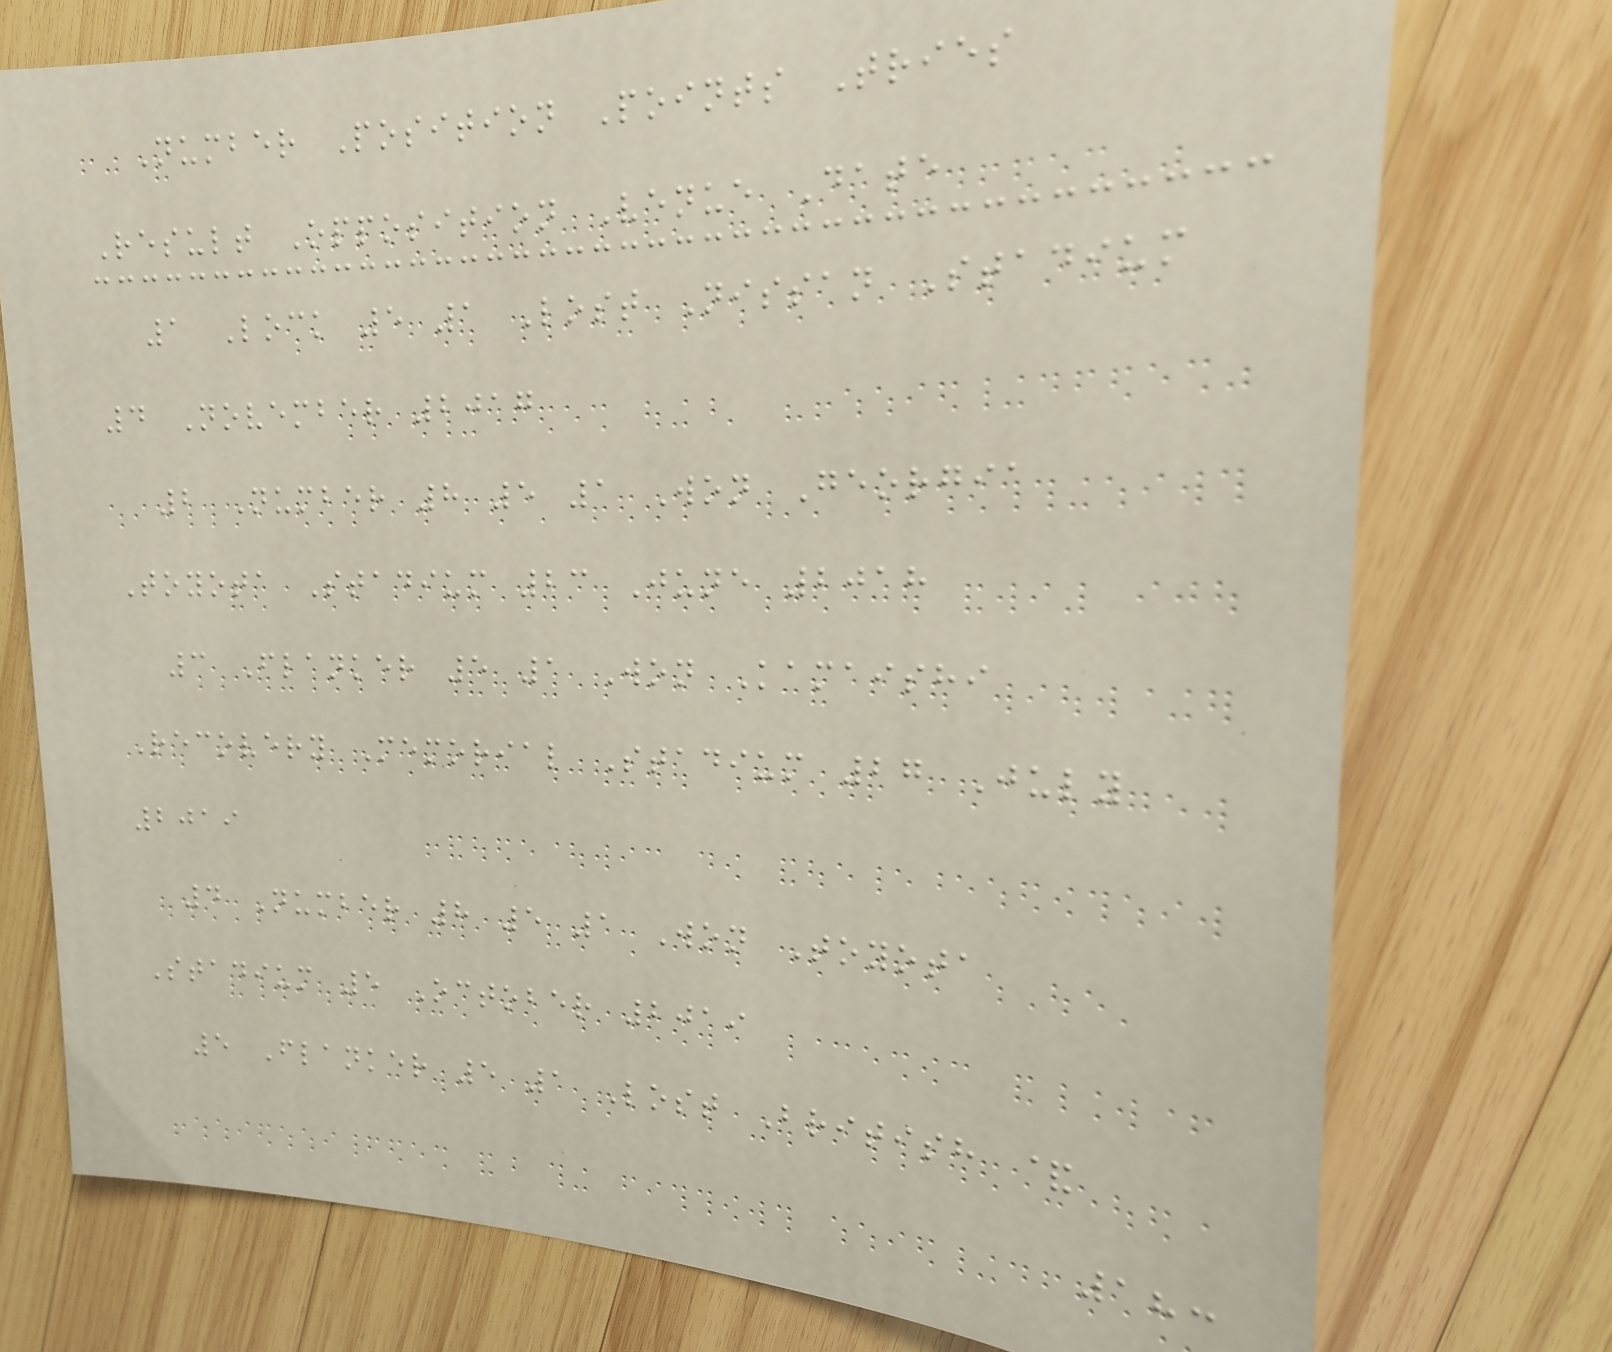Number Position Points Tries
Result Opposition Venue Date
1 Lock 5 1 Lost Nissan Stadium
4 November 2017
2 Number 8 5 1 Won Georgia
Toyota Stadium 23 June 2018
3 Flanker 5 1 Won Kamaishi
Recovery Memorial Stadium 27 July
2019
4 Number 8 5 1 Won Toyota
Stadium 5 October 2019
5 Flanker 5 1 Lost British &
183
